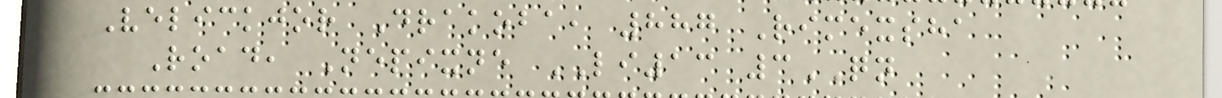Velickjor Drakoba, 887 Rimexsha
Road, Nepixne LI13 3QN
